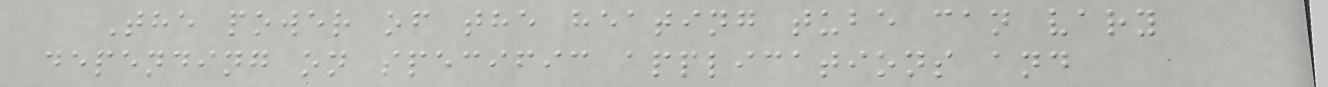The power of the heating tube can vary
depending on specific applications and
